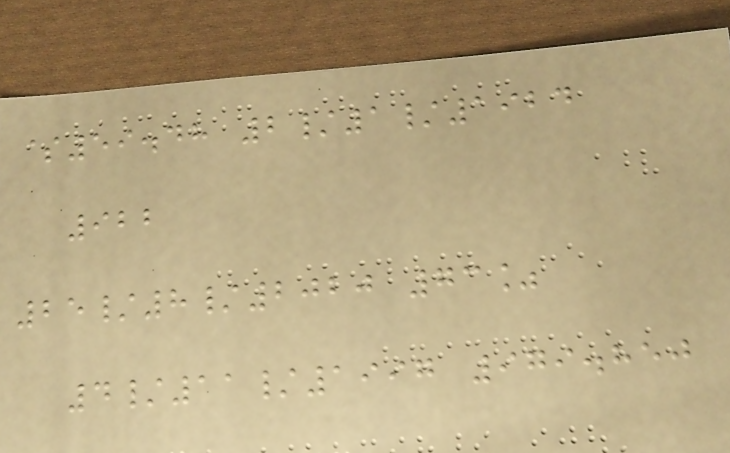$59.48 2/1/1924
922
25/8/2020 73%
4/11/1997 979.850
